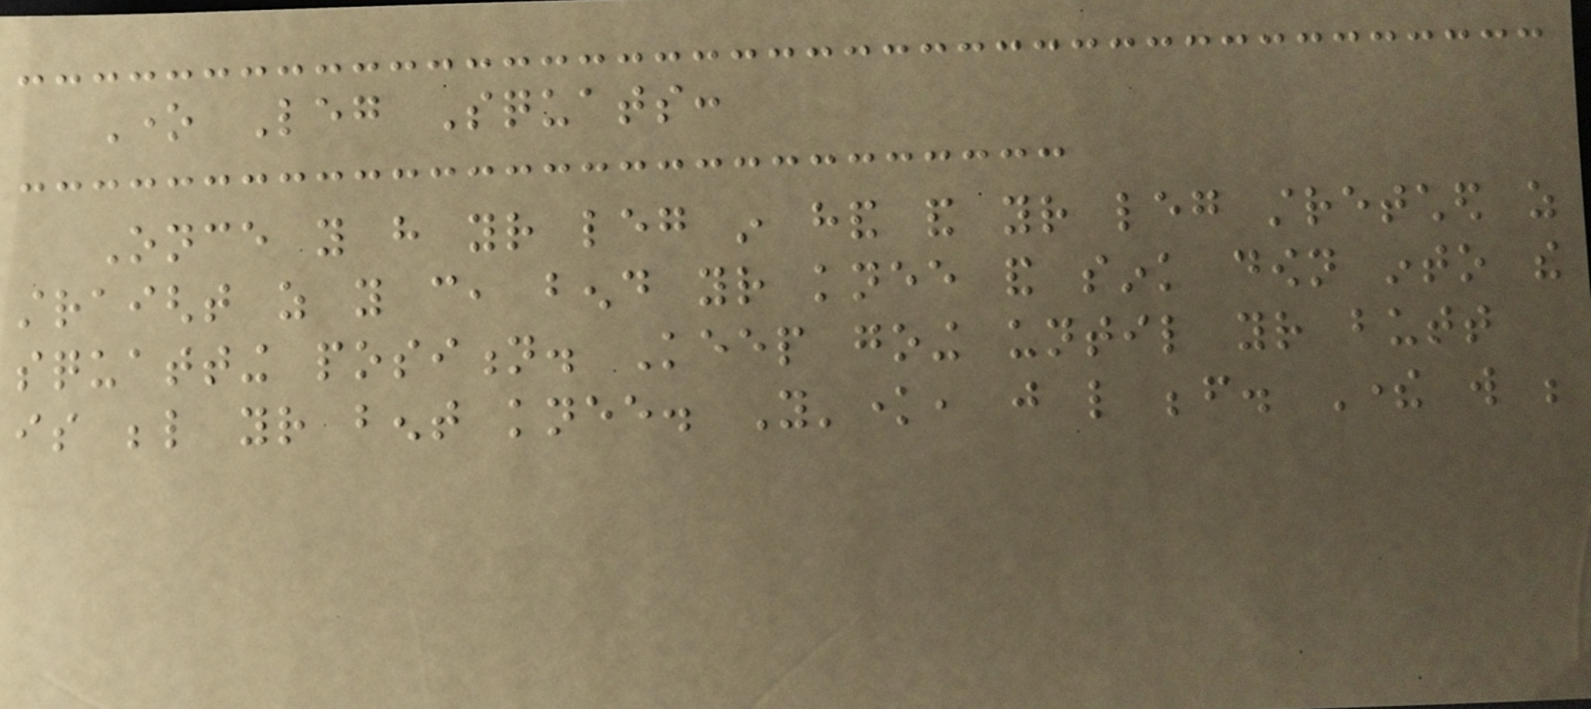One Leg Squats:
Once you have your leg in hand and your leg stretched as
straight as you can, bend your knee and sink down into the
squatting position. Keep going until your butt
is below your bent knee. Y'know, just like before. There will be
